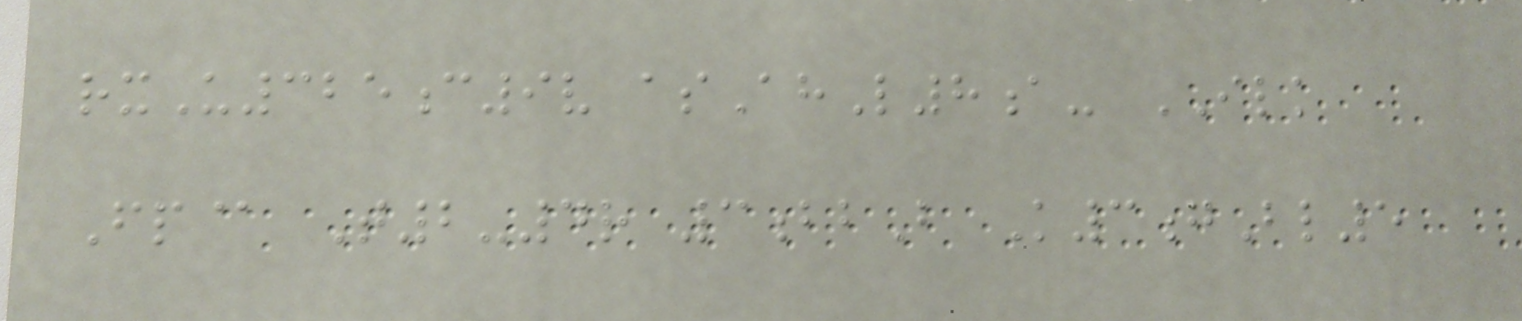rxU325c9v asAhL8a- ILK
Fp@ T2-4r 3bbB K3gBl5
